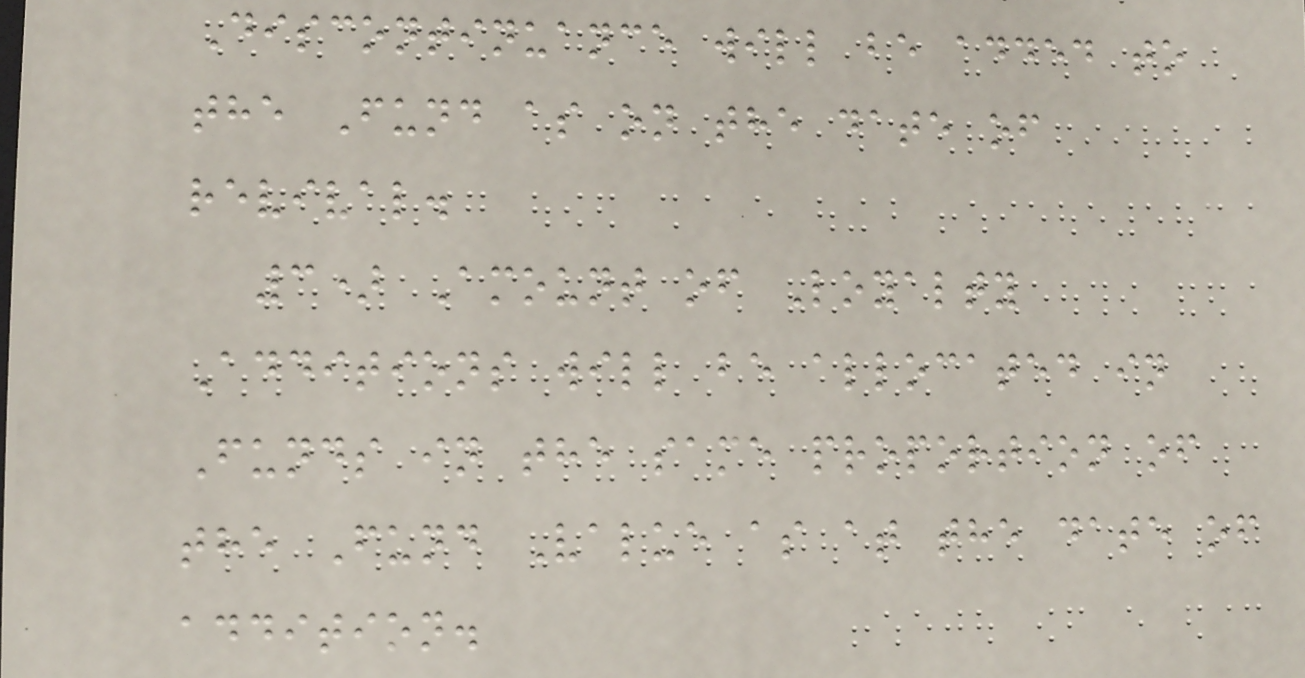Discontinuance will be added to
the Fund as on the date of
revival.
3) Amount of Loyalty
Additions will be allocated in
Funds in the same proportion of
the Fund Value as at the date of
addition.
